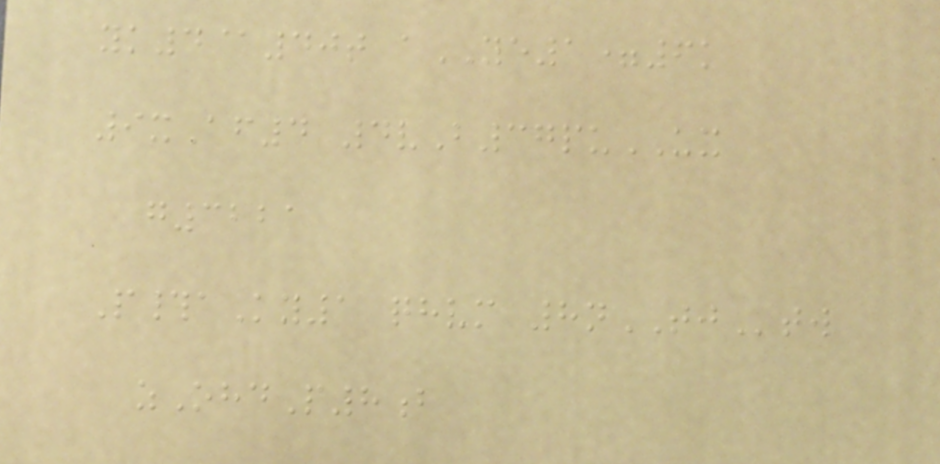yk4@40t aYE1=6k
9xAf4 4vB37puUX
g3221
P#aKy1 qhvm 8nTJtw
zOhdP8b
